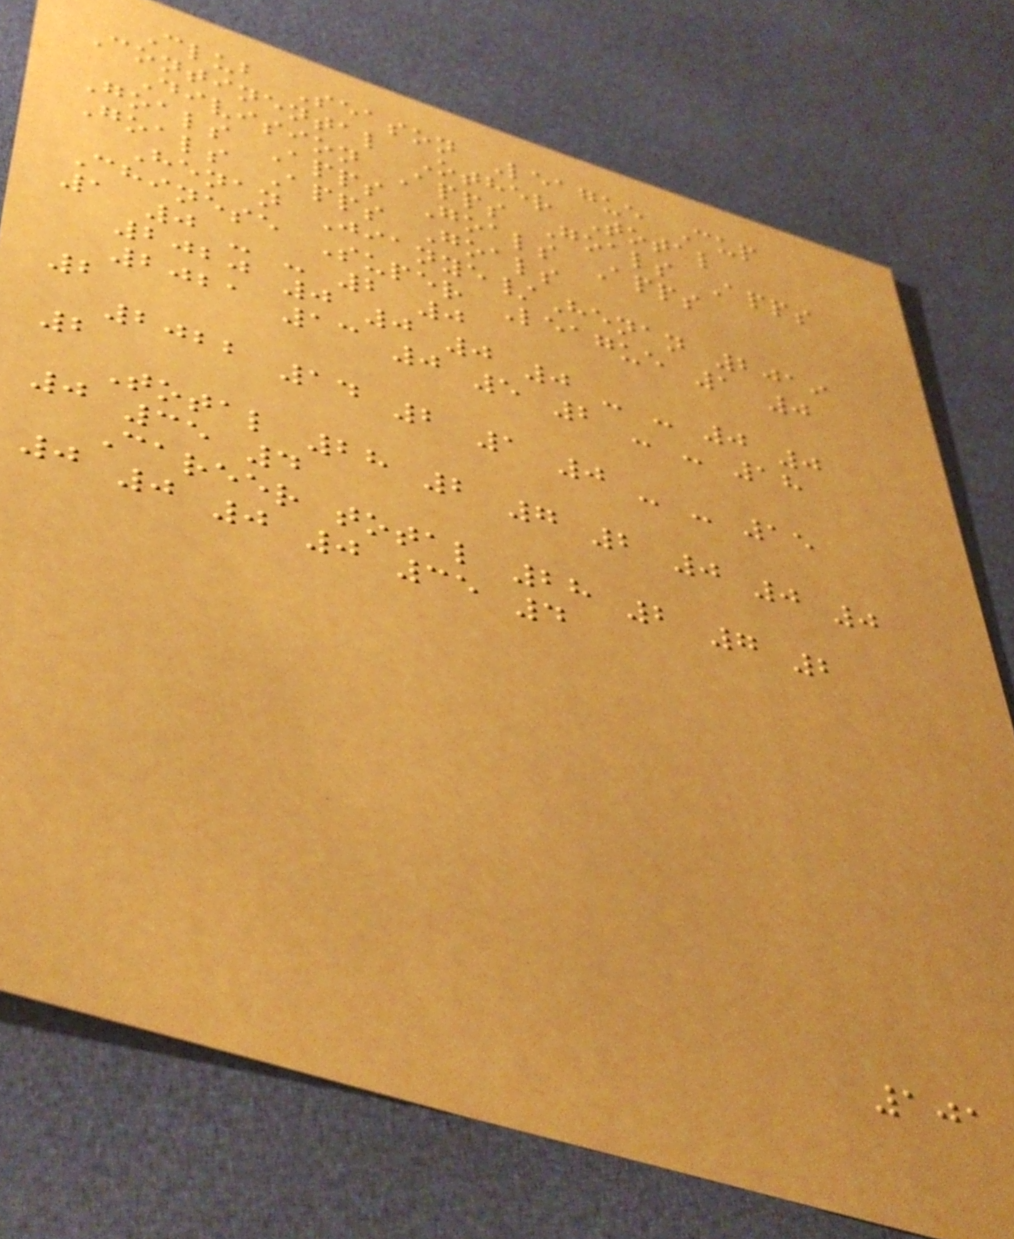Club Season League Cup
Continental Other Total
Division Apps Goals Apps
Goals Apps Goals Apps
Goals Apps Goals
Henan Jianye/Henan 2019
Chinese Super League 1 0
1 0 - - 2 0
2020 0 0 0 0 - - 0 0
2021 13 0 5 2 - - 18
2
2022 14 2 1 0 - - 15
2
Total 28 2 7 2 0 0 0
0 35 4
Career total 28 2 7 2
0 0 0 0 35 4
101
